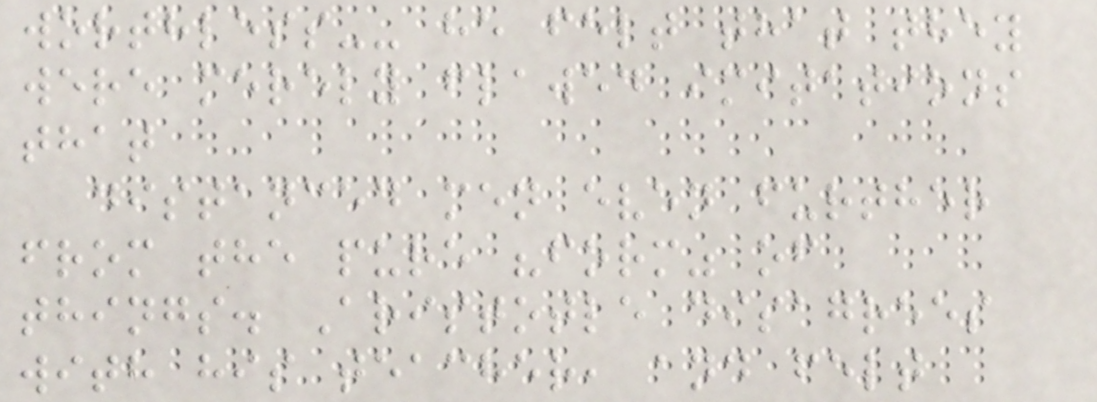worthless-- he felt that they
were merely flawed imitations
that
distanced men even further
from the pure "form" of
things. Aristotle disagrees
with his teacher, and felt
